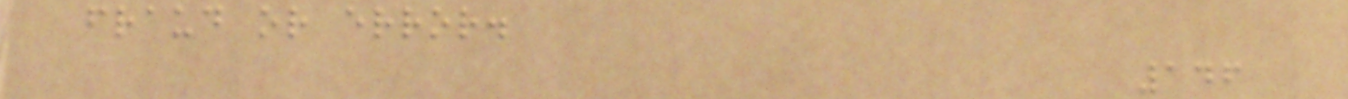fraud or error.
146
